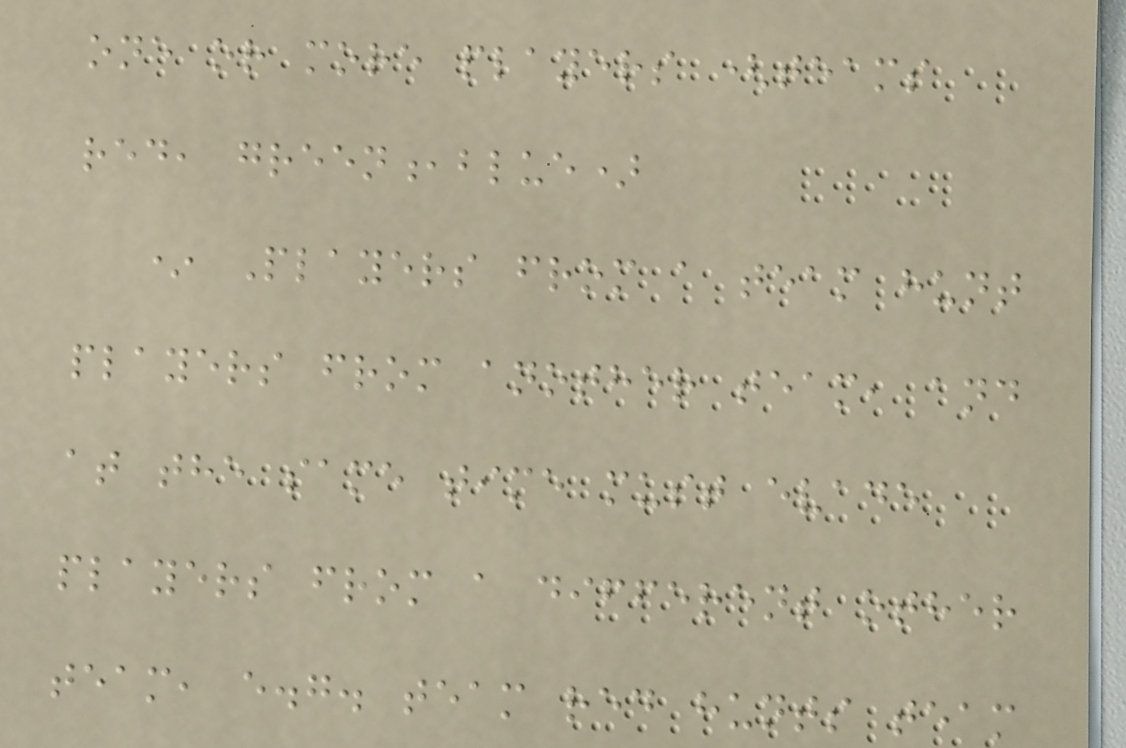one or more players (teams
red, green,blue)
* Players from a team hunt
players from another team, and
at the same time must evade
players from a different other
team, e.g. team red hunts team
